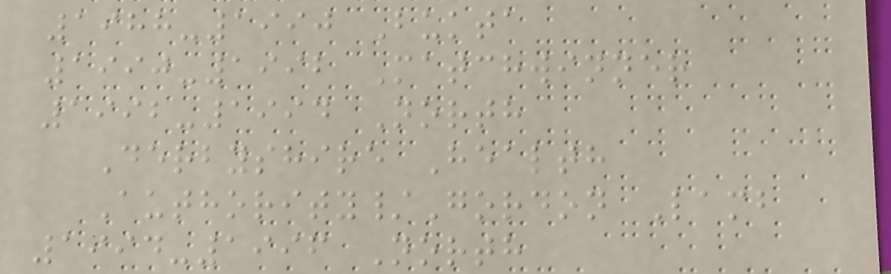1988-1990 Bukta
1990-1992 Matchwinner
1992-1994 North
Derbyshire Health
Authority/Gordon Lamb
1994-1996 North
